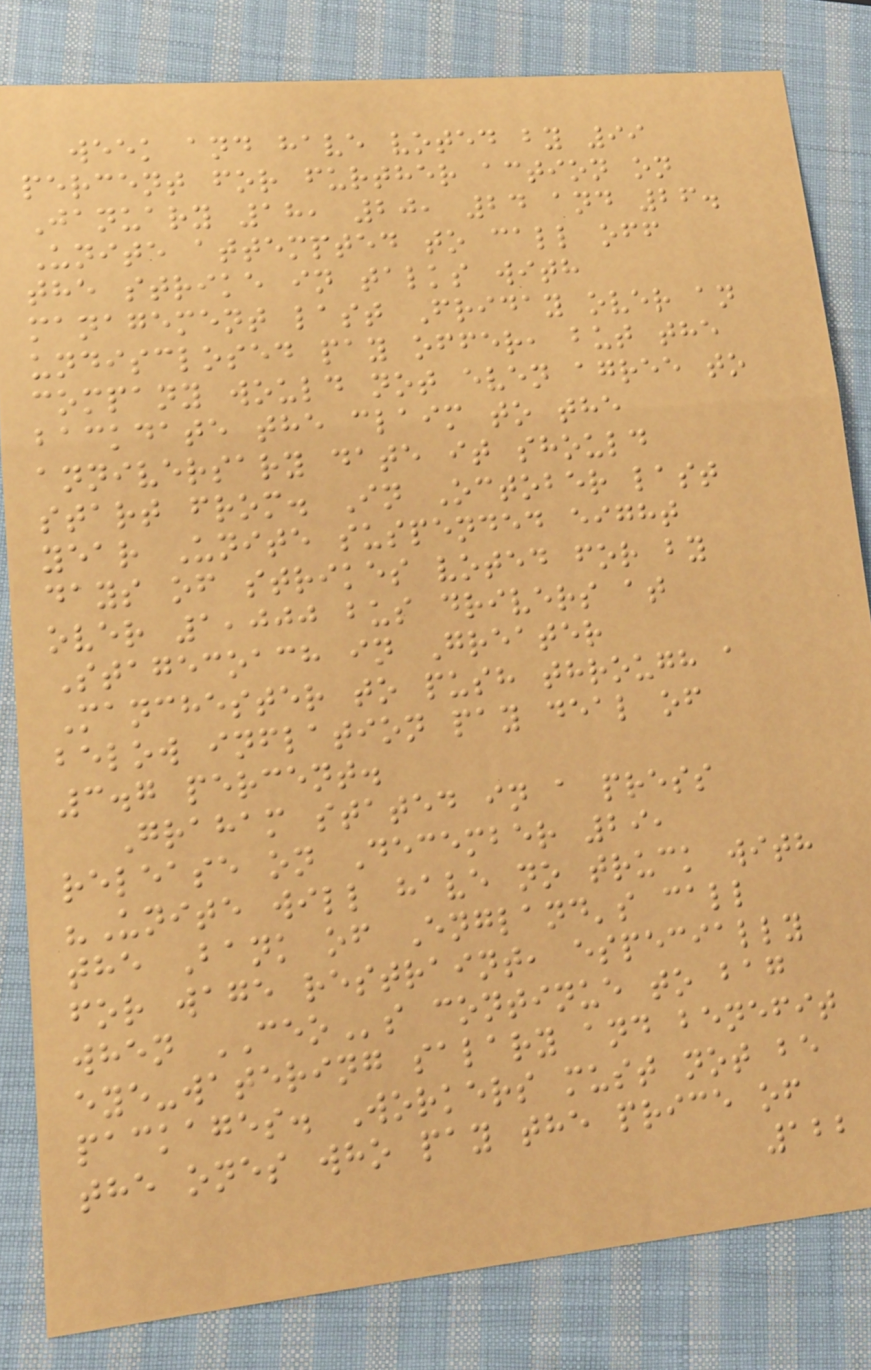week and have voted by 99
percent for further action on
January 18, 20, 24 and 26.
Unite attempted to call off
the strike in talks with
management last Friday over an
undisclosed pay offer, but the
company would not even agree to
backdate the claim to the
anniversary date it should
start from. In October last
year Unite suspended eight
days of strikes voted for by
over 1,000 bus drivers at
Stagecoach in Greater
Manchester to push through a
below inflation pay deal of
3.7 percent.
Graham stated in a press
release on December 29,
"Unite will have no truck with
the Bank of England's call
for wage restraint, especially
when CEOs continue to bag
eye-watering salary and benefit
packages. Workers must not be
the ones who pay the price of
122
